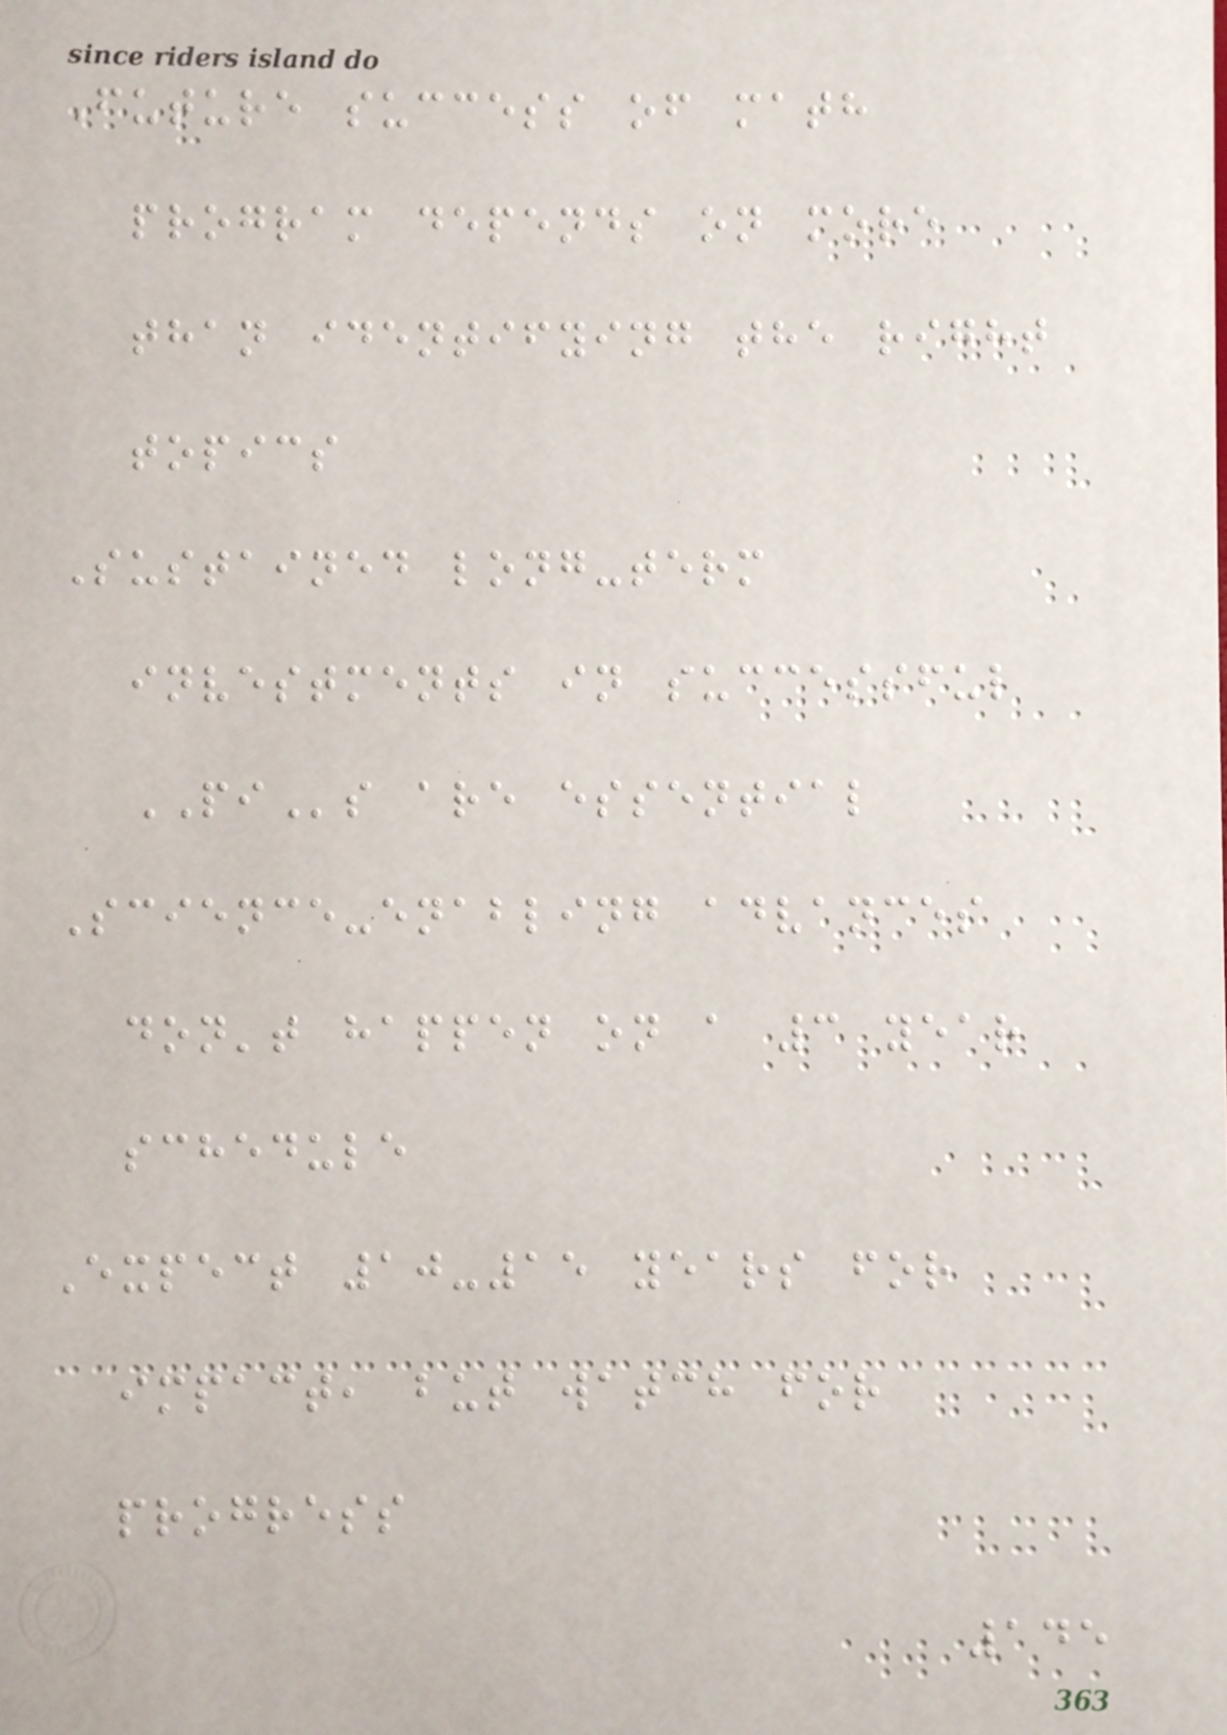Future success of math
program depends on more
than identifying the right
topics
Sustained long-term
investments in successful
PIs are essential
Science-enabling advances
don't happen on a 3 year
schedule
Expect 10-15 years for
impact, but watch for
progress
145
